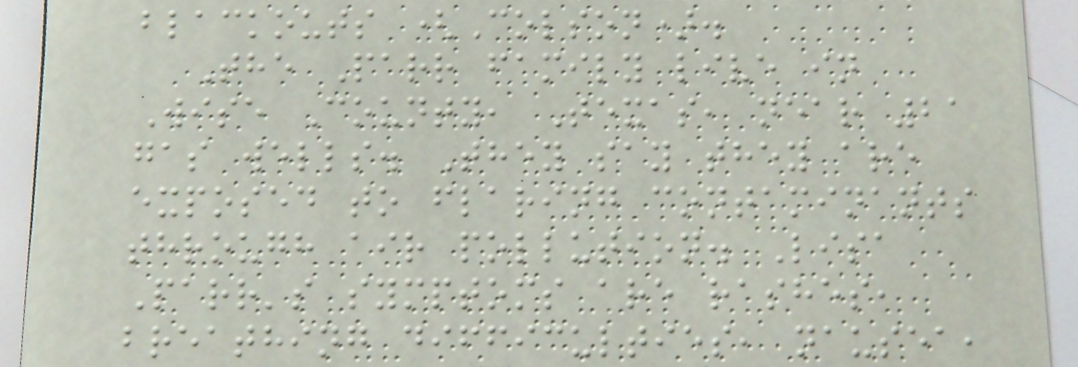blackouts (Colson).
The Parr family live in
Wise County, Texas, near 21
gas wells. They say they are
exposed to flaring contaminants
through air pollution. Lisa
Parr's symptoms are rashes,
breathing difficulties, nausea,
